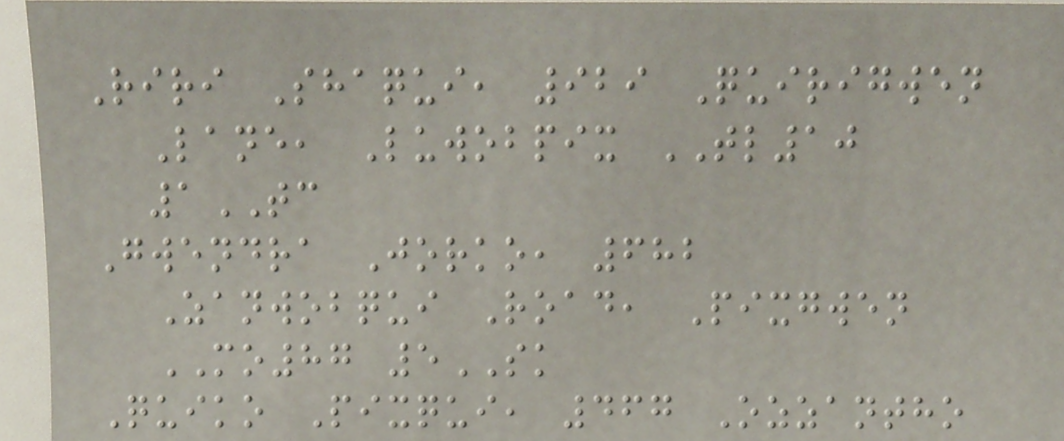Riri Shaqui, 929 Quirigwen
Lane, Luwobpix TL10
1TC
Gwendra Jorko, 682
Zanwobqui Road, Pixgwen
MO87 5SK
Quiko Pixqui, 467 Ozzantho
